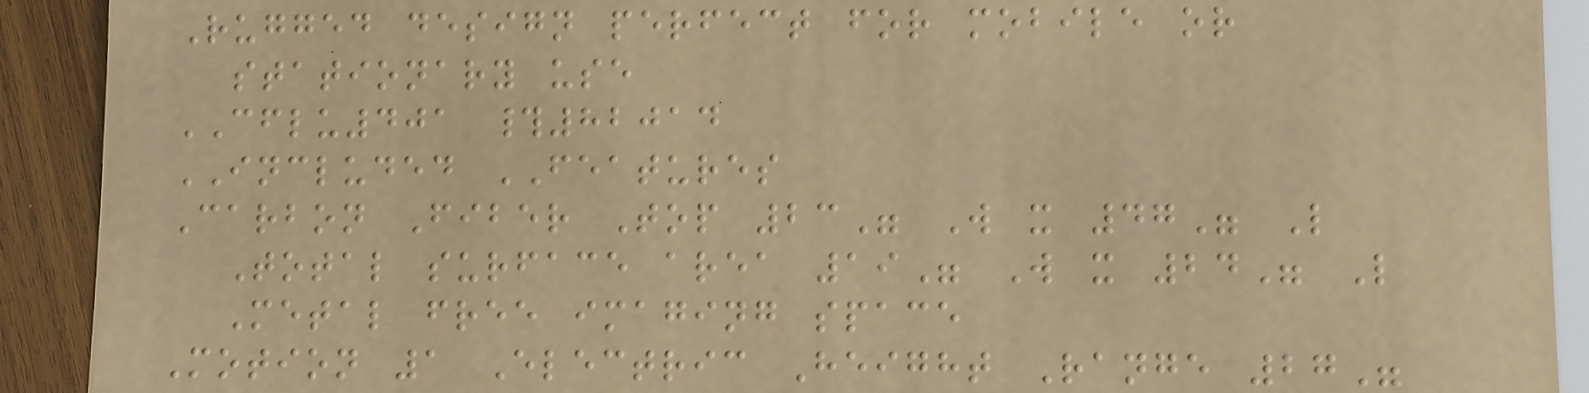Rugged design perfect for mobile or
stationary use
CFLU401 #82014
INCLUDED FEATURES
Carbon Fiber Top 23" W x 47" L
Total surface area 19" W x 24" L
Metal free imaging space
Motion 1 Electric Height Range 27"
